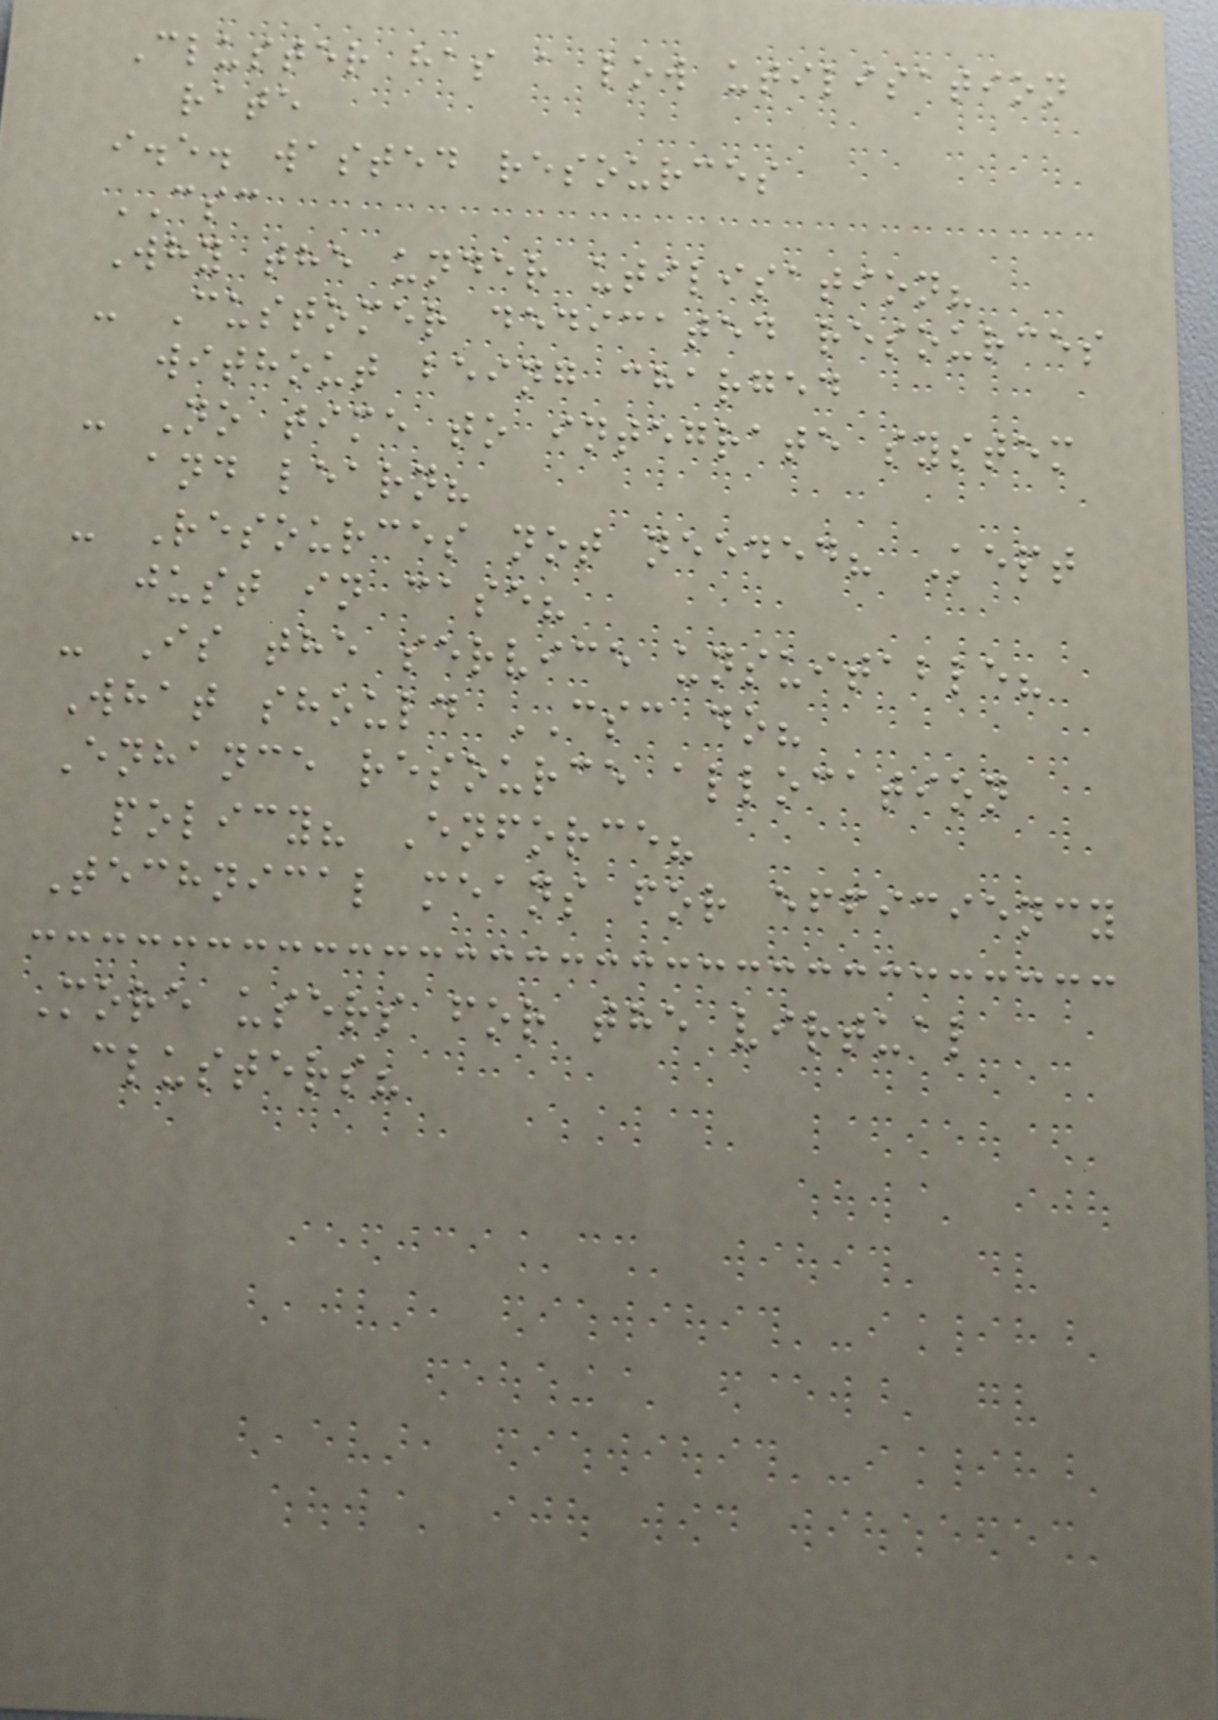Cluster has a low utilisation
rate
i.e. wasted resources
CSC
Why the under utilisation?
- Customer dedicated resources
without being charged
- No time to integrate system
and learn?
- Resources not needed? Kept
just in case?
- Is the service unsuitable?
What should CSC do?
Enhance resource allocation
policy? Enforce?
Technical means for efficiency
More users for the virtual
clusters?
